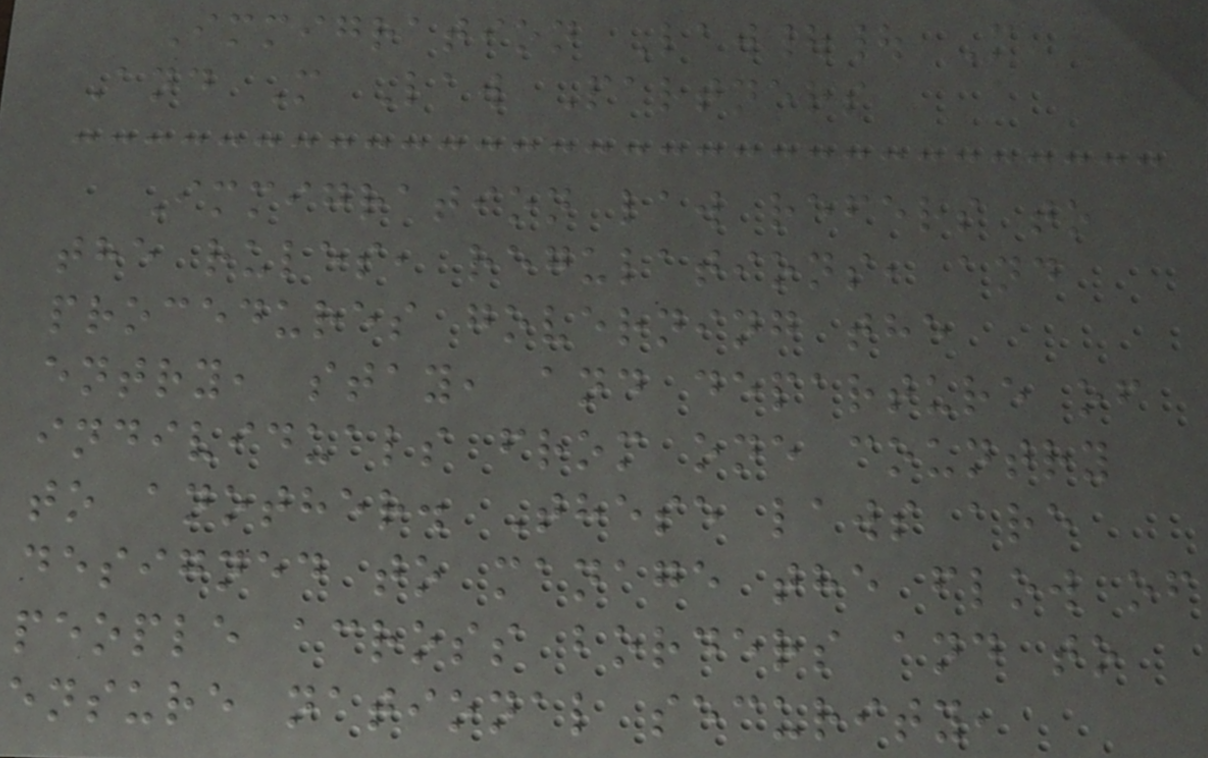Immigration Law|| M
And M Law Partners
Immigration law refers to
the rules, regulations, and
procedures governing the
entry, stay, and departure of
individuals from one country
to another. These laws are
designed to manage the flow of
people across borders and to
ensure national security,
